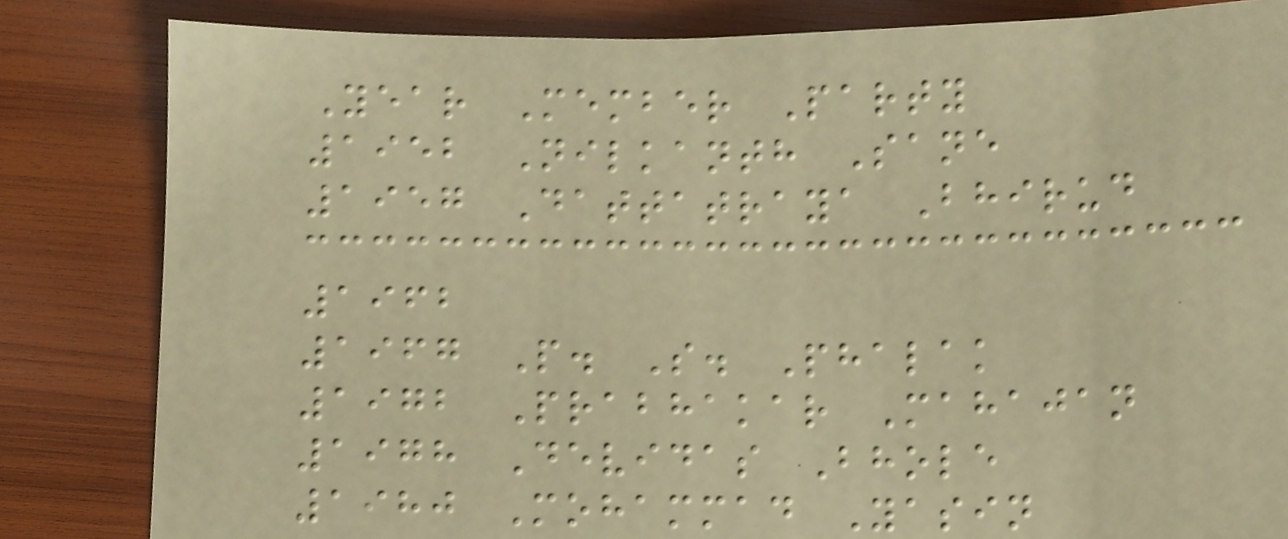Year Member Party
1952 Nilkanth Sane
1957 Dattatraya Bhirud
1962
1967 P. S. Phalak
1972 Prabhakar Mahajan
1978 Devidas Bhole
1980 Mohammad Yasin
